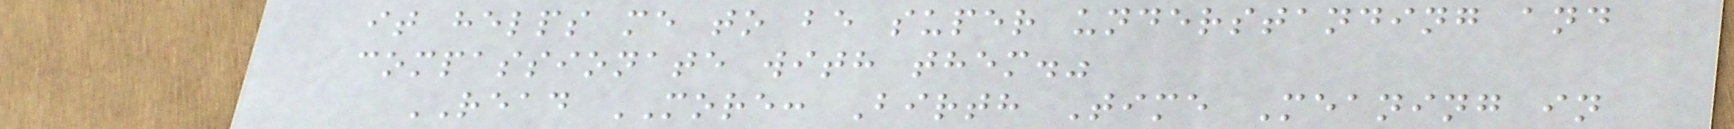it helps me to be super understanding and
compassionate with them."
READ MORE: Birth Time Meaning in
